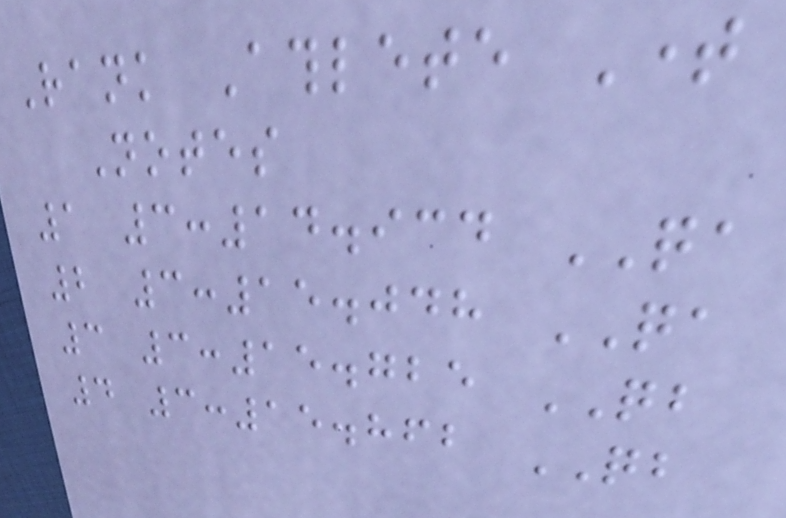Rank Athlete Time
Notes
1 3:14.934 QA
2 3:15.048 QA
3 3:15.725 QB
4 3:15.862 QB
